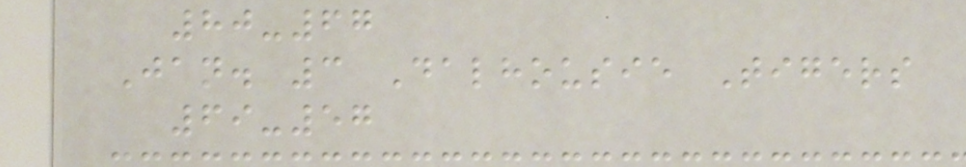80-67
Jan. 3 Dalhousie Tigers
69-57
